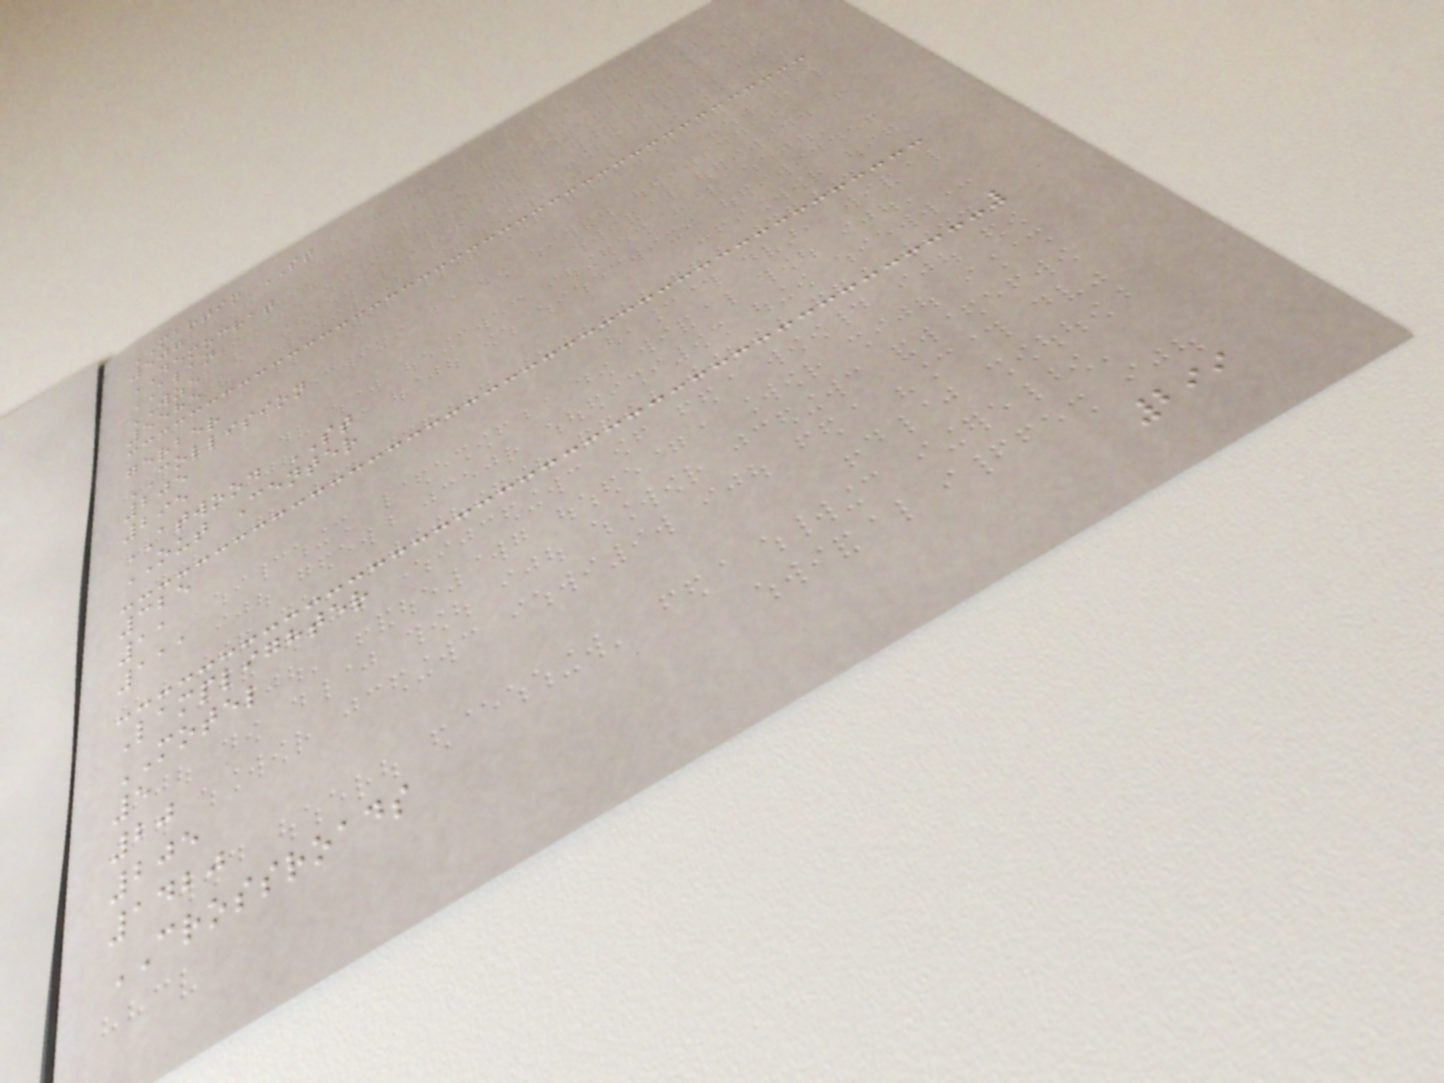MARTIN ST
507
DEMOCRAT
ALAN
WZE
5585
gerber
COLLISION
205
295
ATWOOD ST
OUT Center
325
11
111
Lamplighter
MOTEL
5
20
205
1420
CROSSROADS
299
